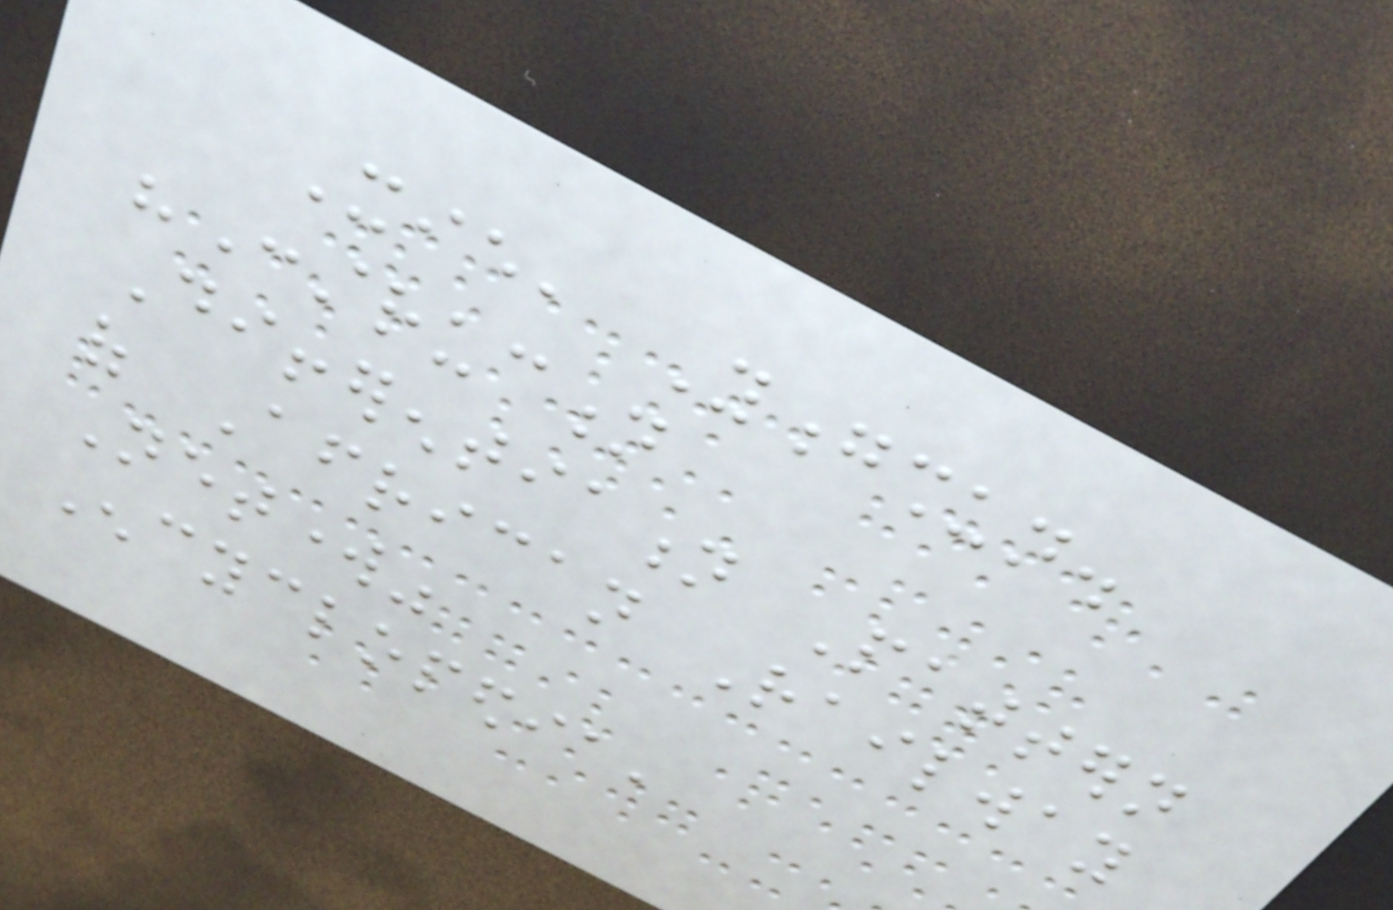Xie, Yongshun.
"Construction
Differentiation Pattern
of African Railway
Network"
Encyclopedia,
